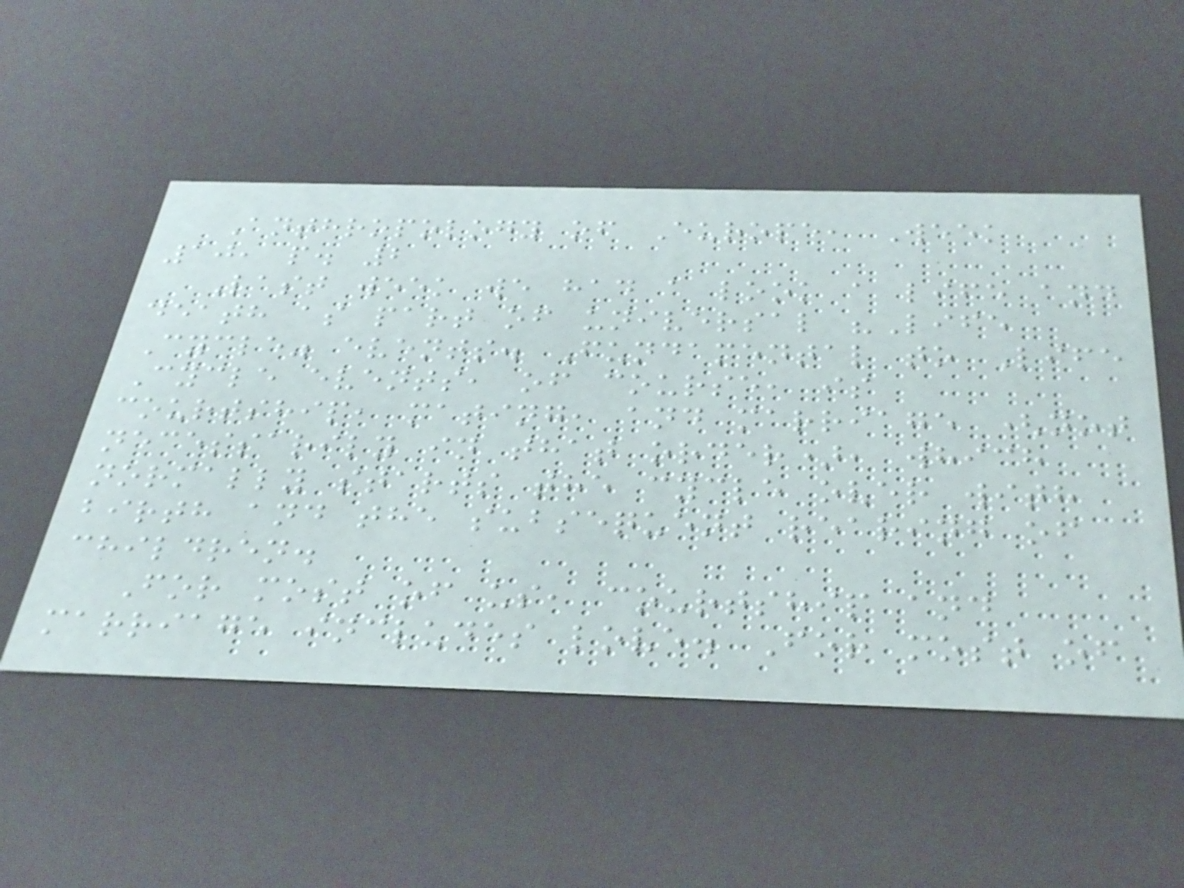Anthropology of Europe, Week
10, p. 2
Last week we had a look a life and
death as part of universal "Life
Cycle" events. Fundamental to Life
Cycle events, of course, is
courtship, mating, and marriage (not
necessarily in that order), which
normally starts the cycle over with
birth and the subsequent rearing of
children.
For most of us, courtship and
marriage includes love. For most of
